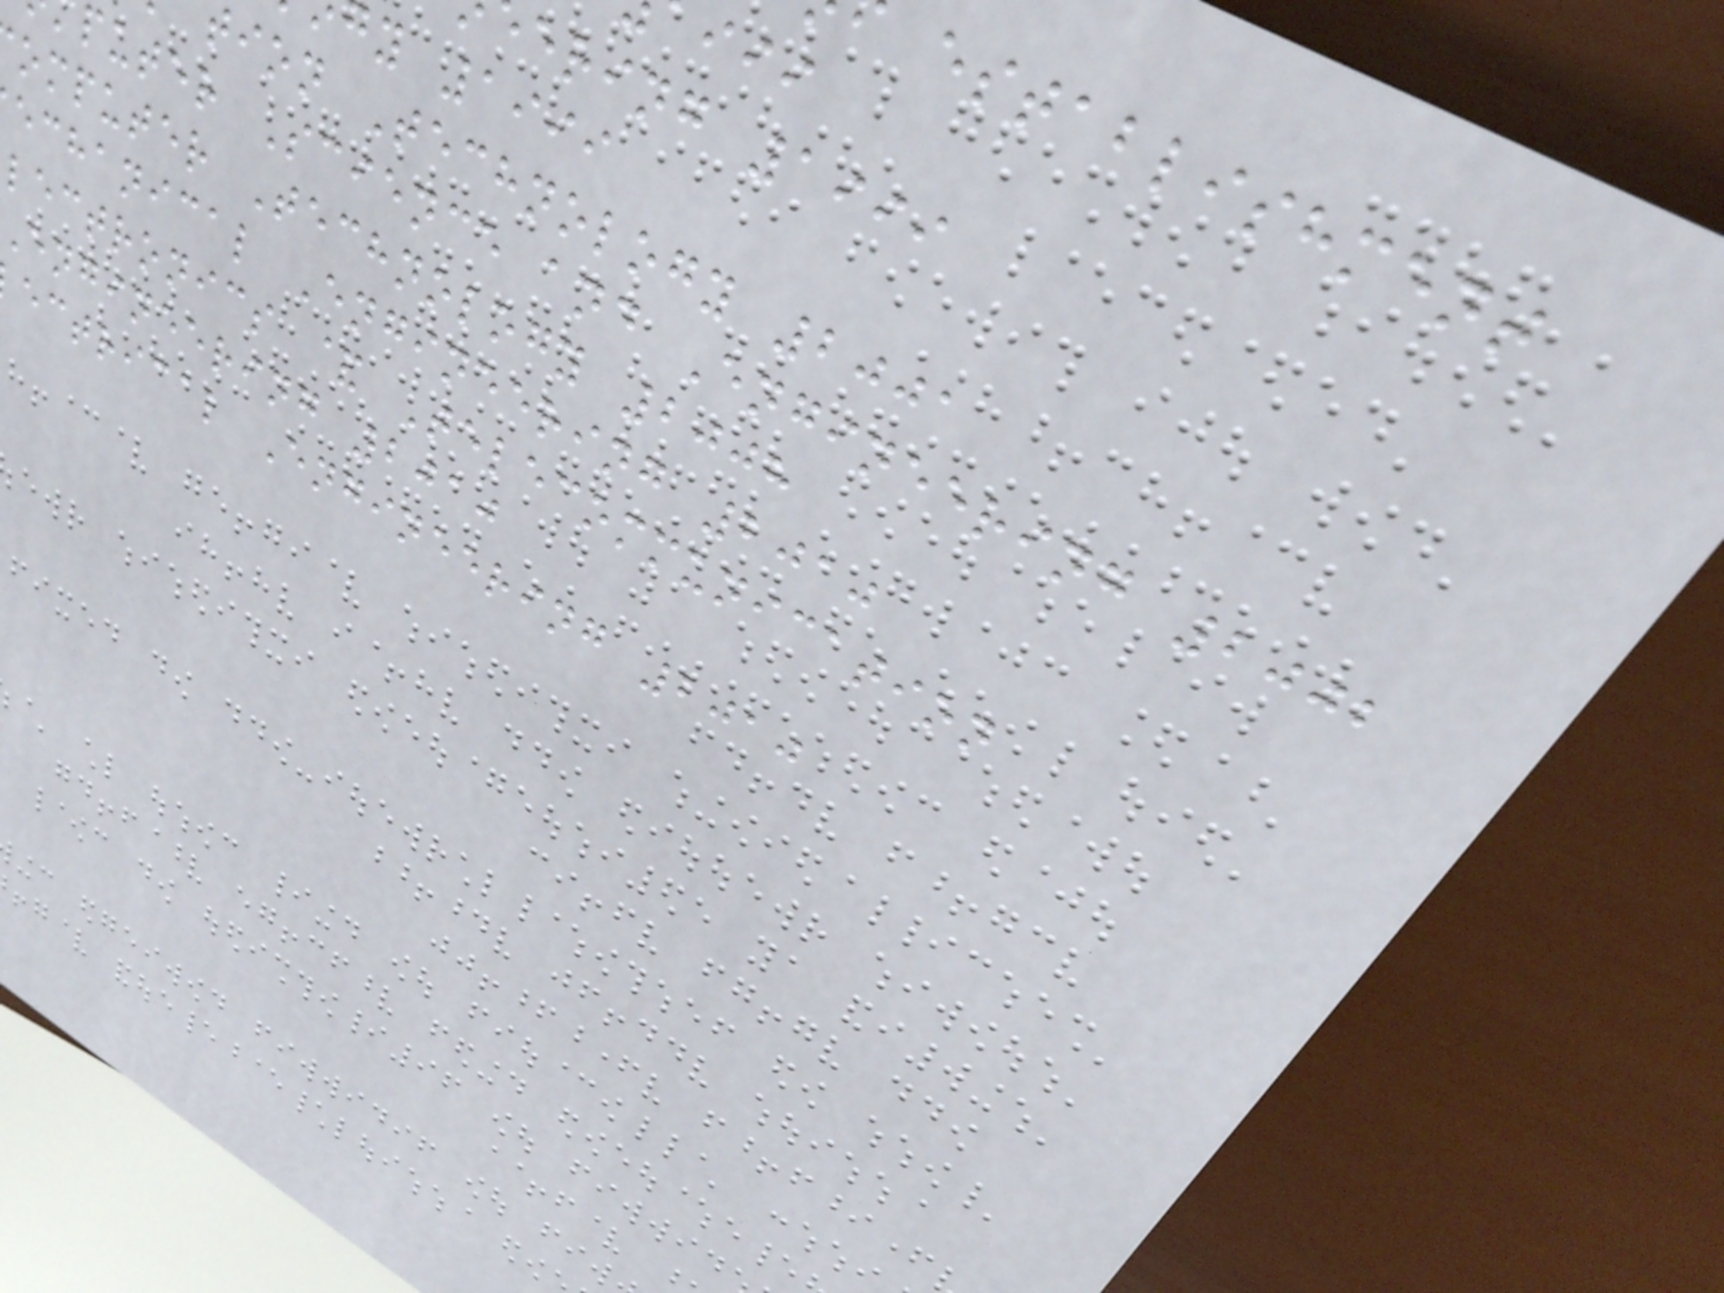establishment
ering 1999
y 1999
tion Technology 2001
puter Science and Engineering 2002
omputer Technology 2008
echanical Engineering 2010
lectronics & Telecommunication
Engineering 2010
ectrical Engineering 2010
